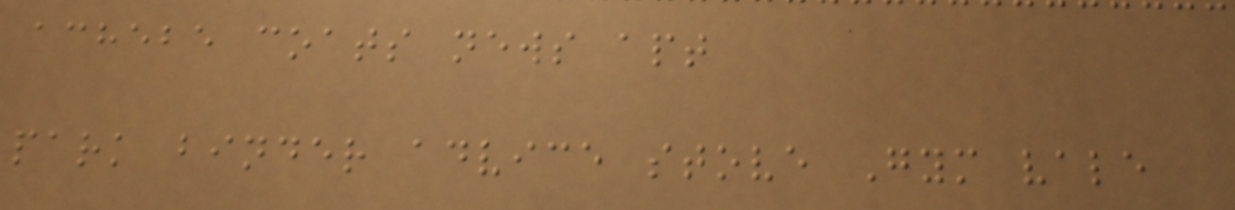achebe coats news apt
park binder advice stove Gym vale
